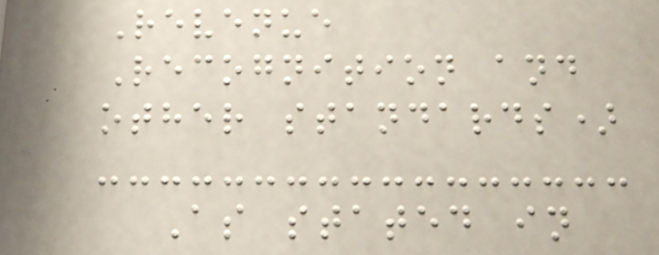Revenue
Recognition and
other standards)
As stated in
